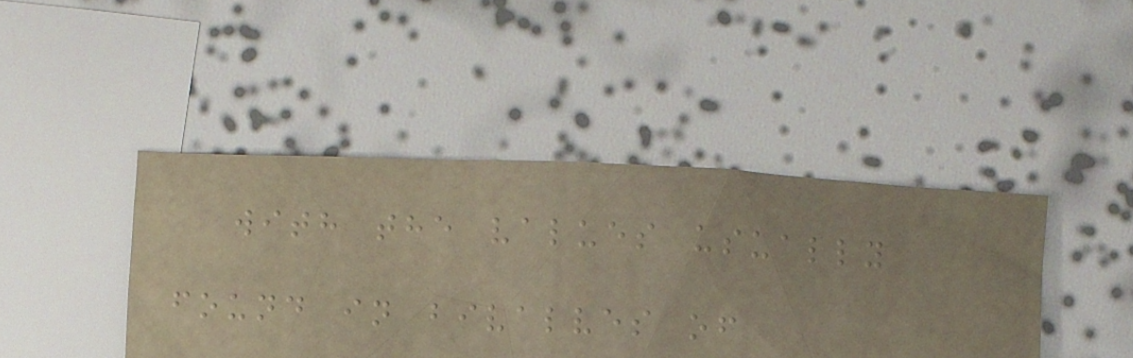with the values usually
found in bivalves of
